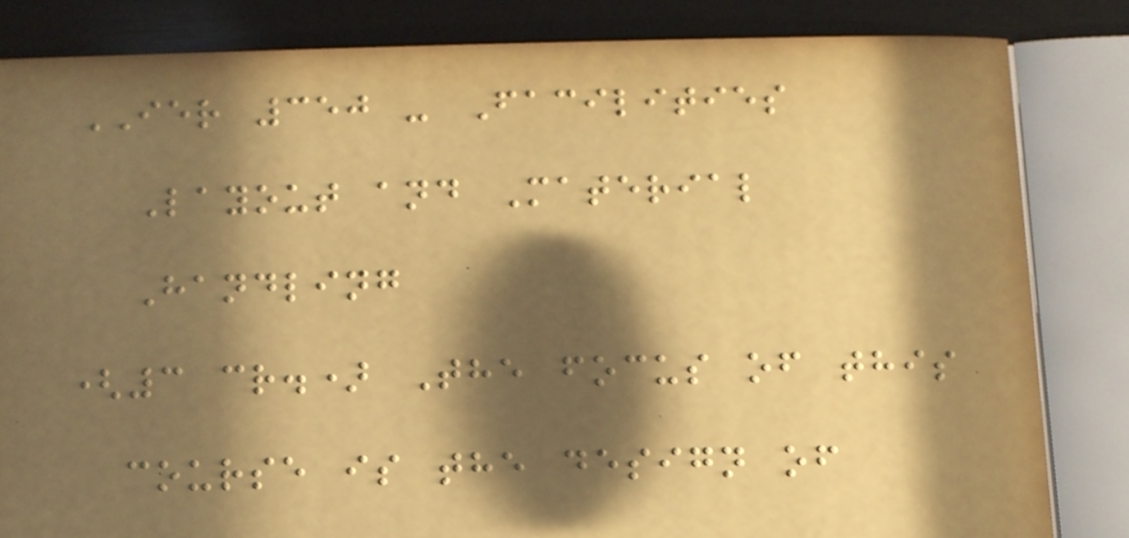IER 350 - Facilities
Layout and Material
Handling
(3 cr.) The focus of this
course is the design of
